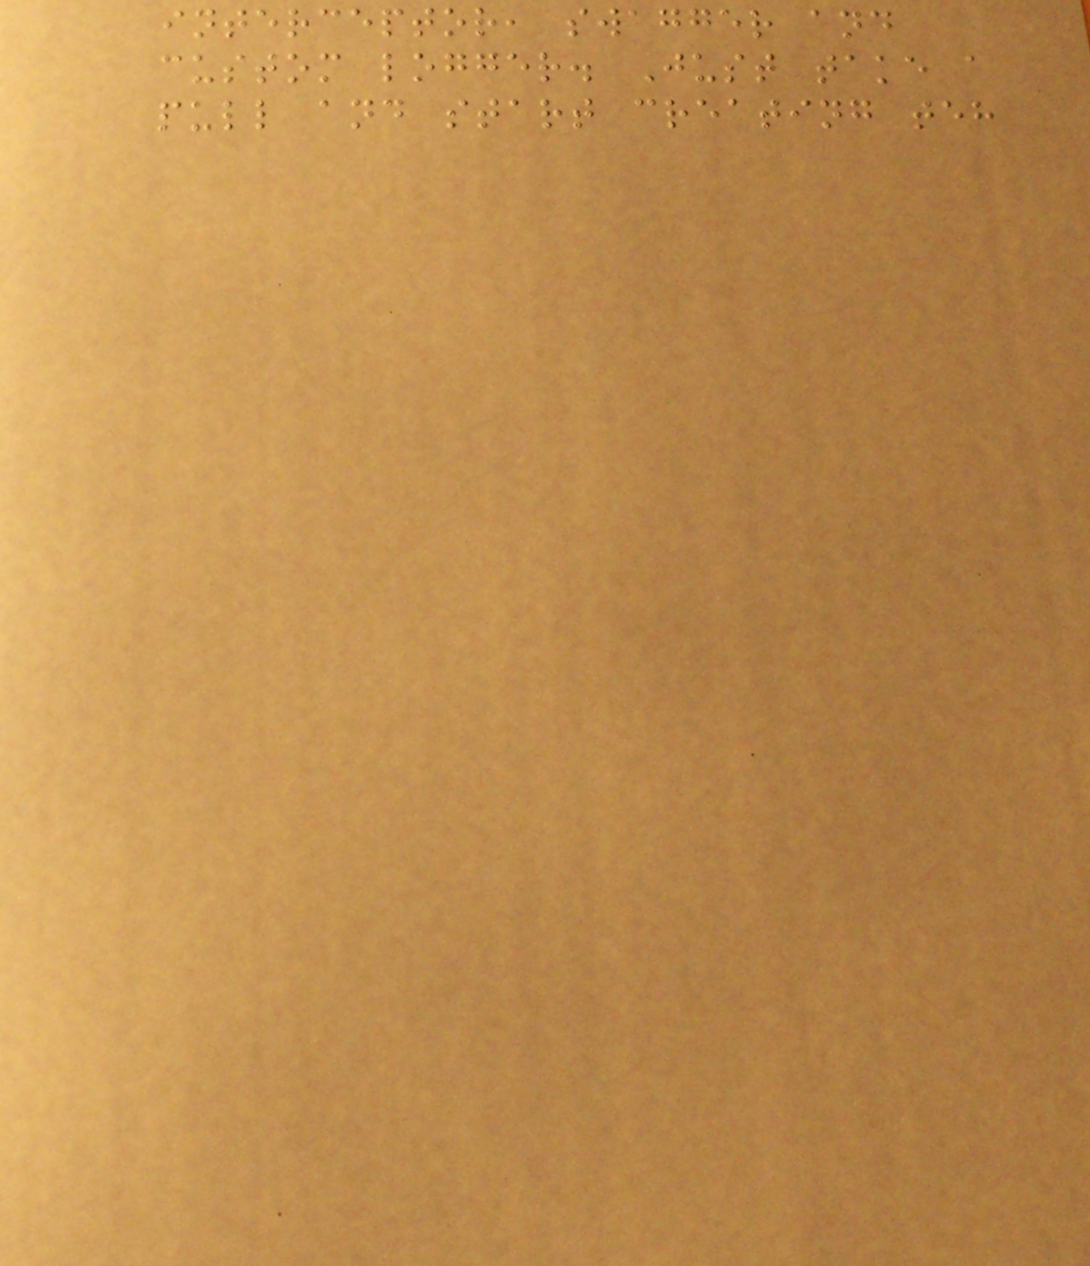interceptor, swagger and
custom logger. Just take a
pull and start creating teh
